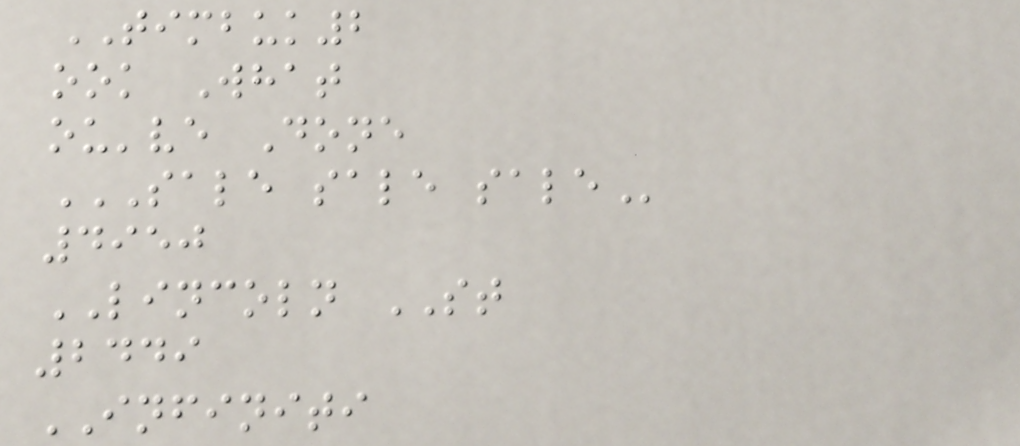TIMBUK2
ook What
ou've Done
SALE SALE SALE
4950
LINCOLN ST
2449
INFINITI
